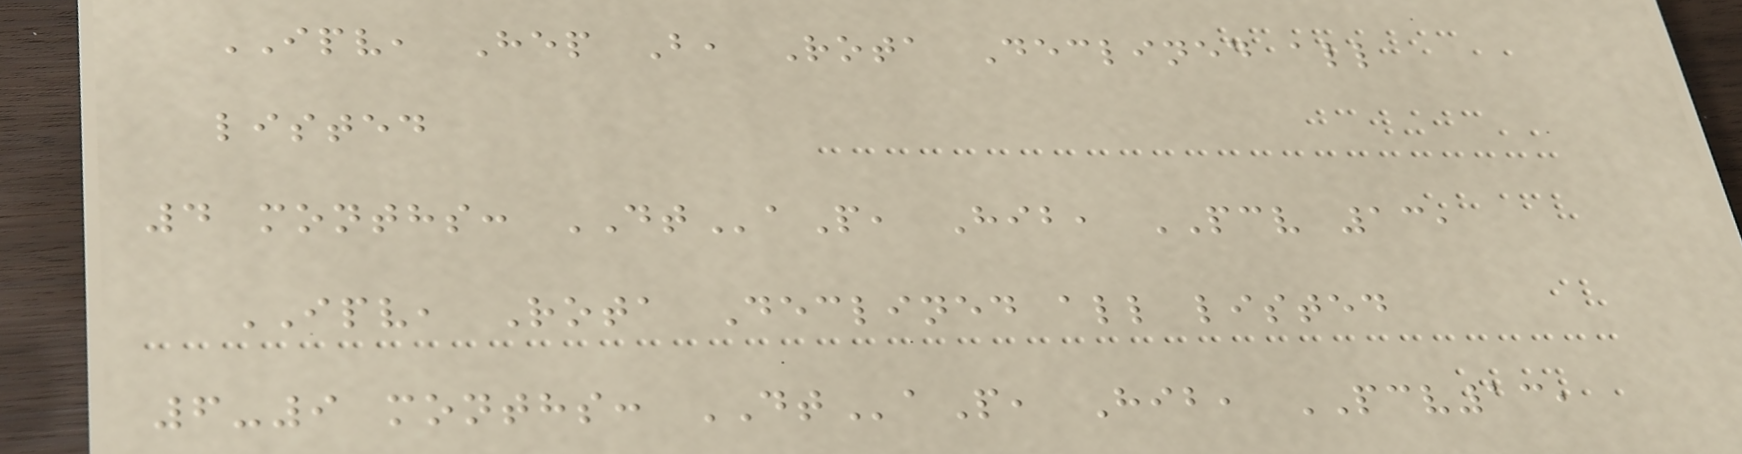IPV, Hep B, Rota Declined all
listed
4 months: DTaP, Hib, PCV 13,
IPV, Rota Declined all listed
6-9 months: DTaP, Hib, PCV13,
